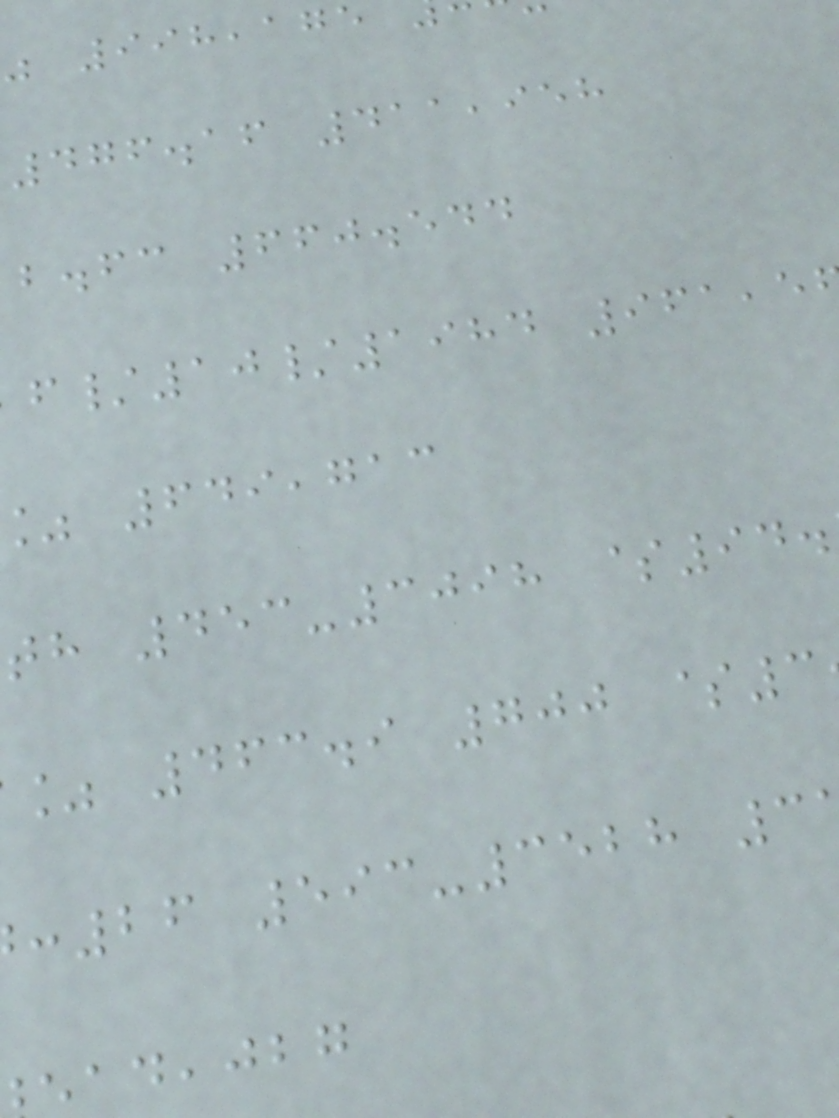998,175
476.16 411,958
b.fc 660.544
/10/1984 961,5
649,713
th 453-3098 $94.
% 463.9 700 $3
:26 593-3528 3
,jbg
